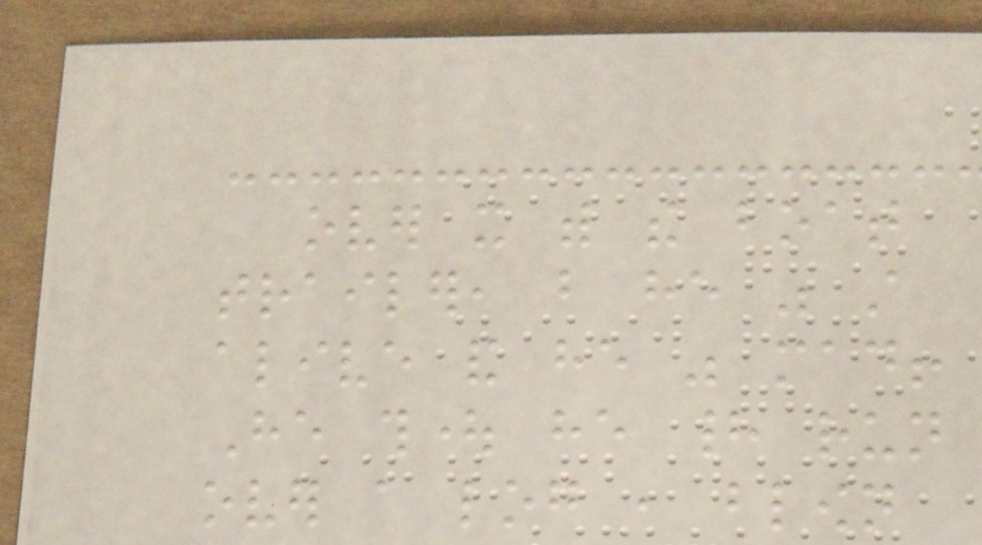over it with the boat
trailer, but he was still
alive and he was mad!
He thought he had run
over a log , blown
